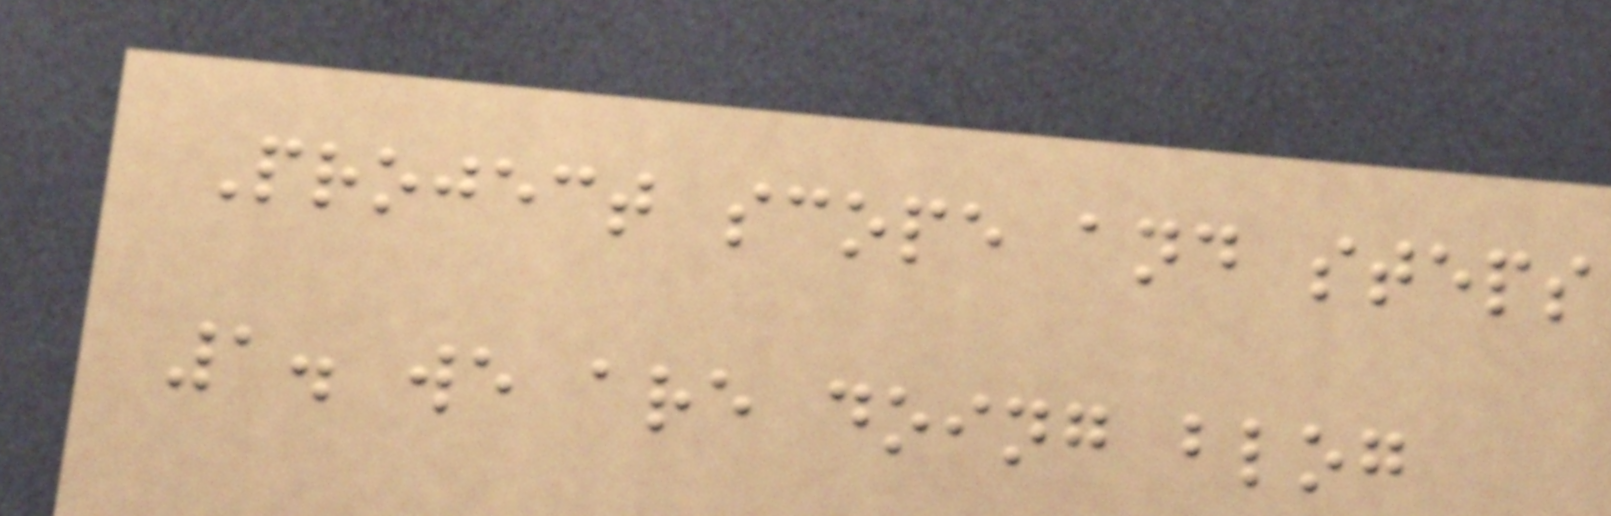Project scope and steps
1. we are doing blog
